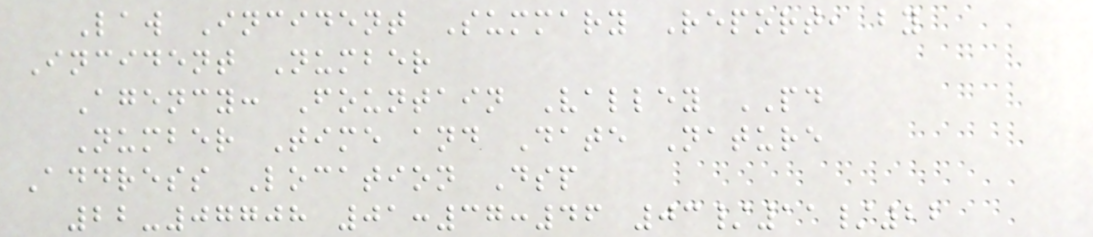Law Incident Summary Report, by
Incident Number
Agency: Fountain Valley PD
Number Time and Date Nature
Address Location Dsp
22-07708 01:37:46 03/11/22
